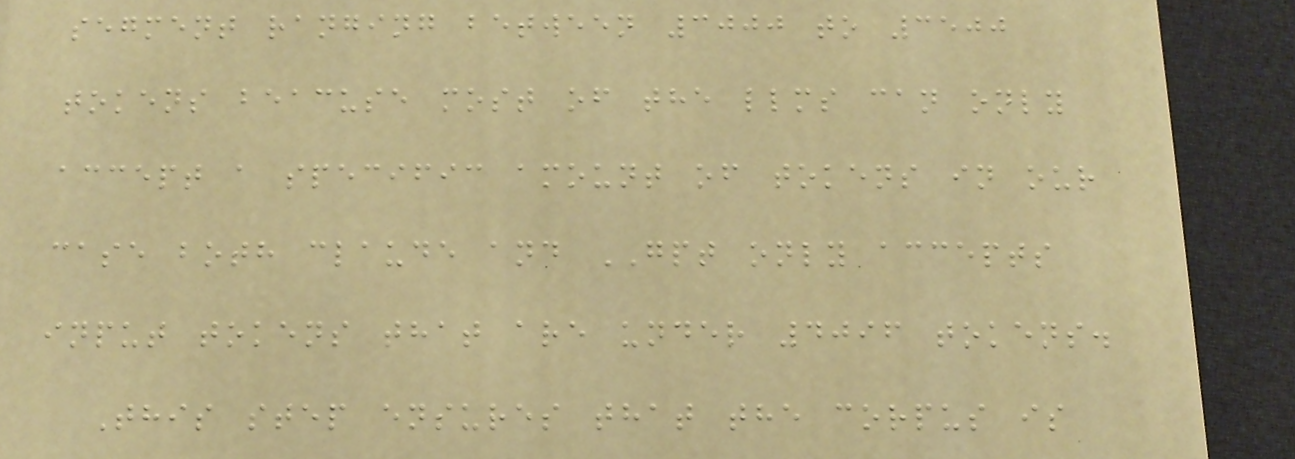segment ranging between 3000 to 3500
tokens beacuse most of the llms can only
accept a specific amount of tokens in our
case both claude and GPT only accepts
input tokens that are under 4096 tokens.
This step ensures that the corpus is
